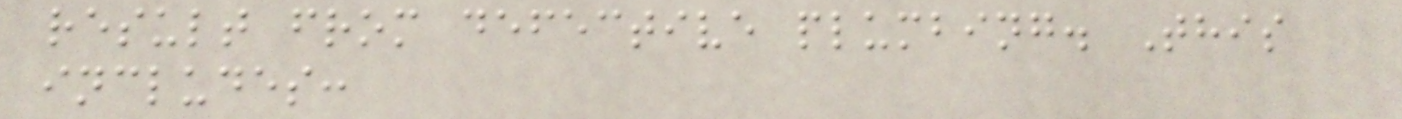result from defective plumbing. This
includes:
